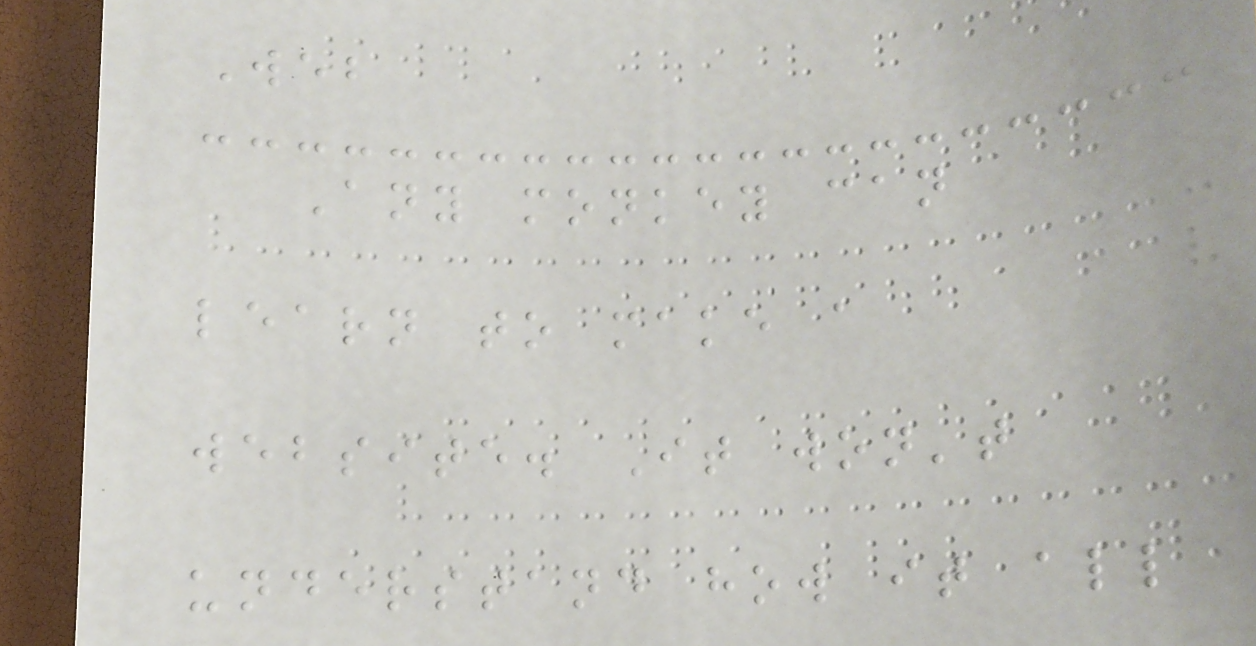Web
Any monkey can
learn to make a
website. It won't
understand how it all
